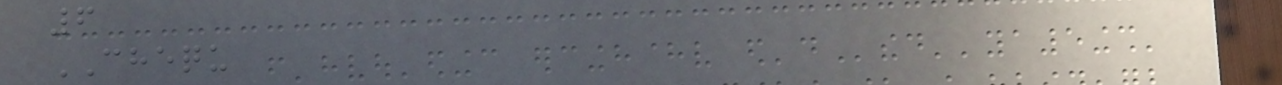6
CHEQU
